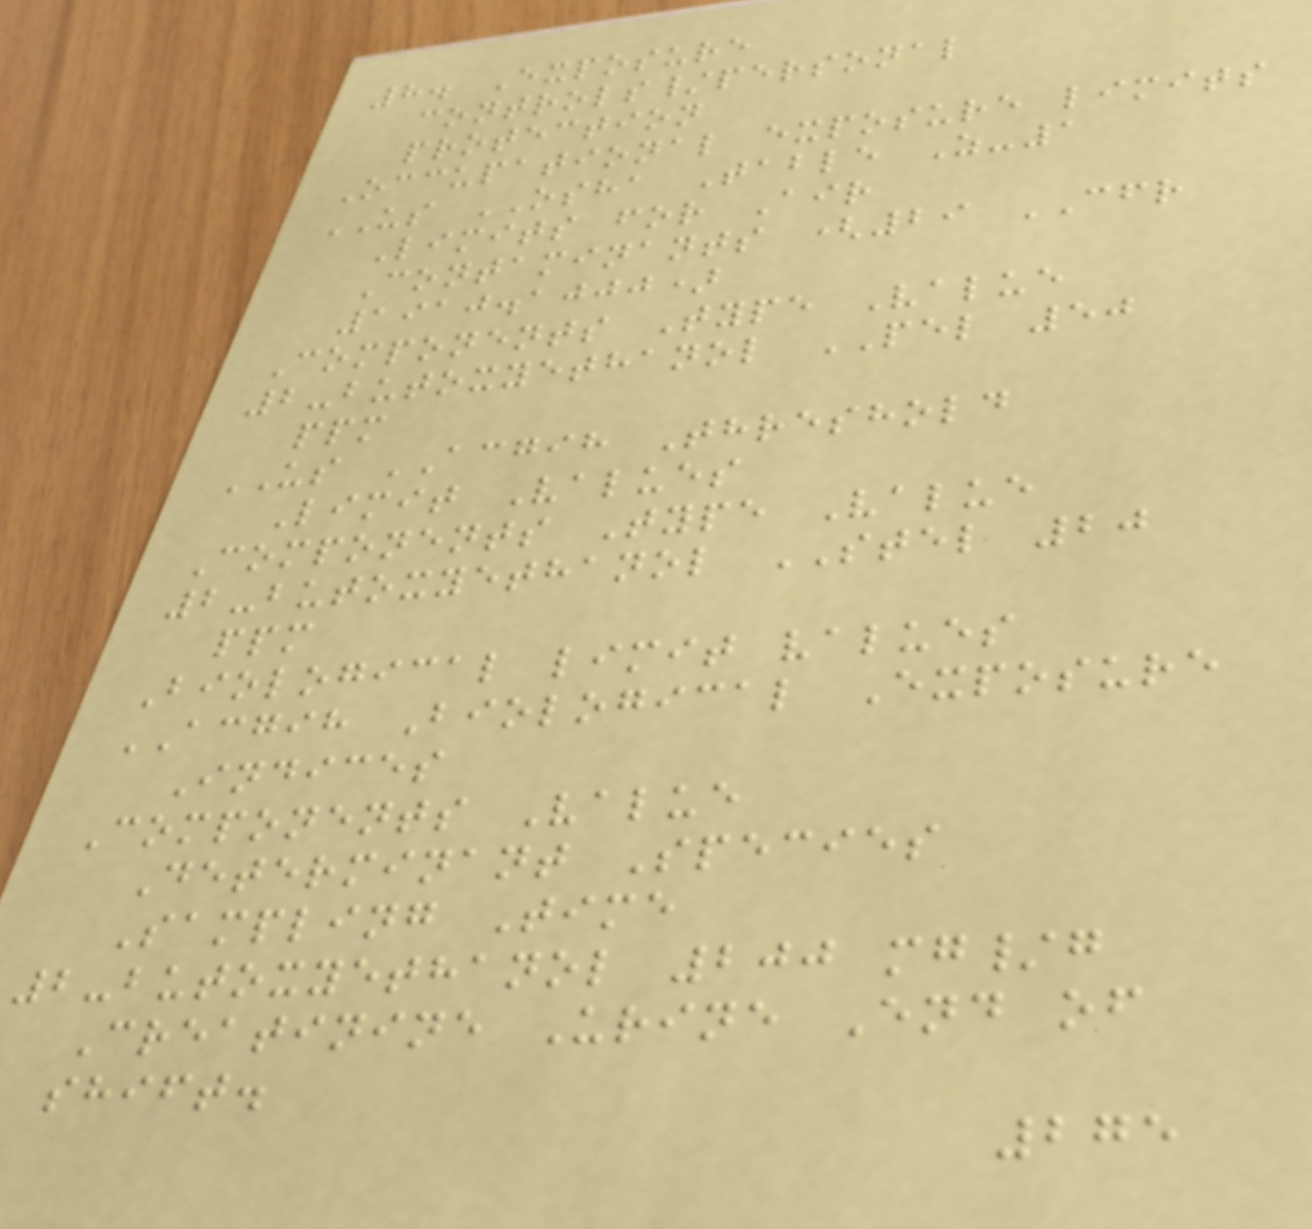8. Exposure
controls/personal
protection
Occupational exposure limits
US OSHA Table Z-1
Limits for Air
Contaminants (29 CFR
1910.1000)
Components Type Value
2-butoxyethanol PEL 50
ppm
US ACGIH Threshold
Limit Values
Components Type Value
2-butoxyethanol STEL 20
ppm
Biological limit values
ACGIH Biological Exposure
Indices
Components Value
Determinant Species
Sampling Time
2-butoxyethanol 200 mg/g
Creatinine Urine End of
shift.
275
